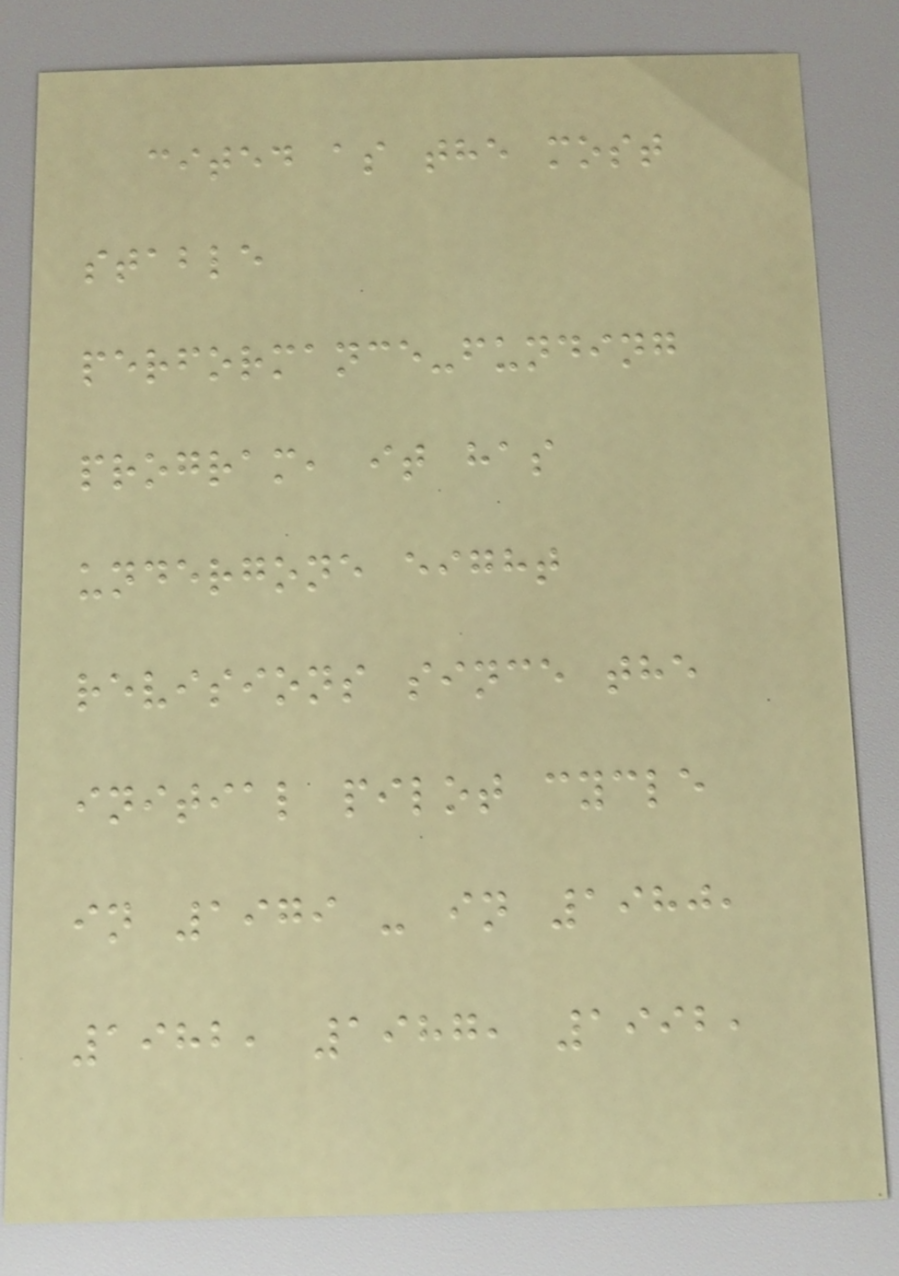cited as the most
stable
performance-funding
program, it has
undergone eight
revisions since the
initial pilot cycle
in 1979 - in 1980,
1982, 1987, 1992,
